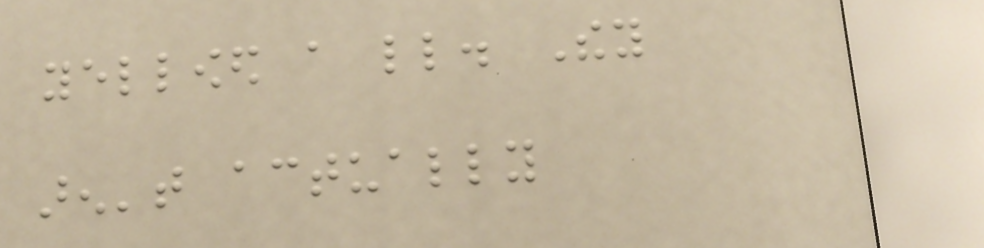yellowed a little. They
aren't actually
